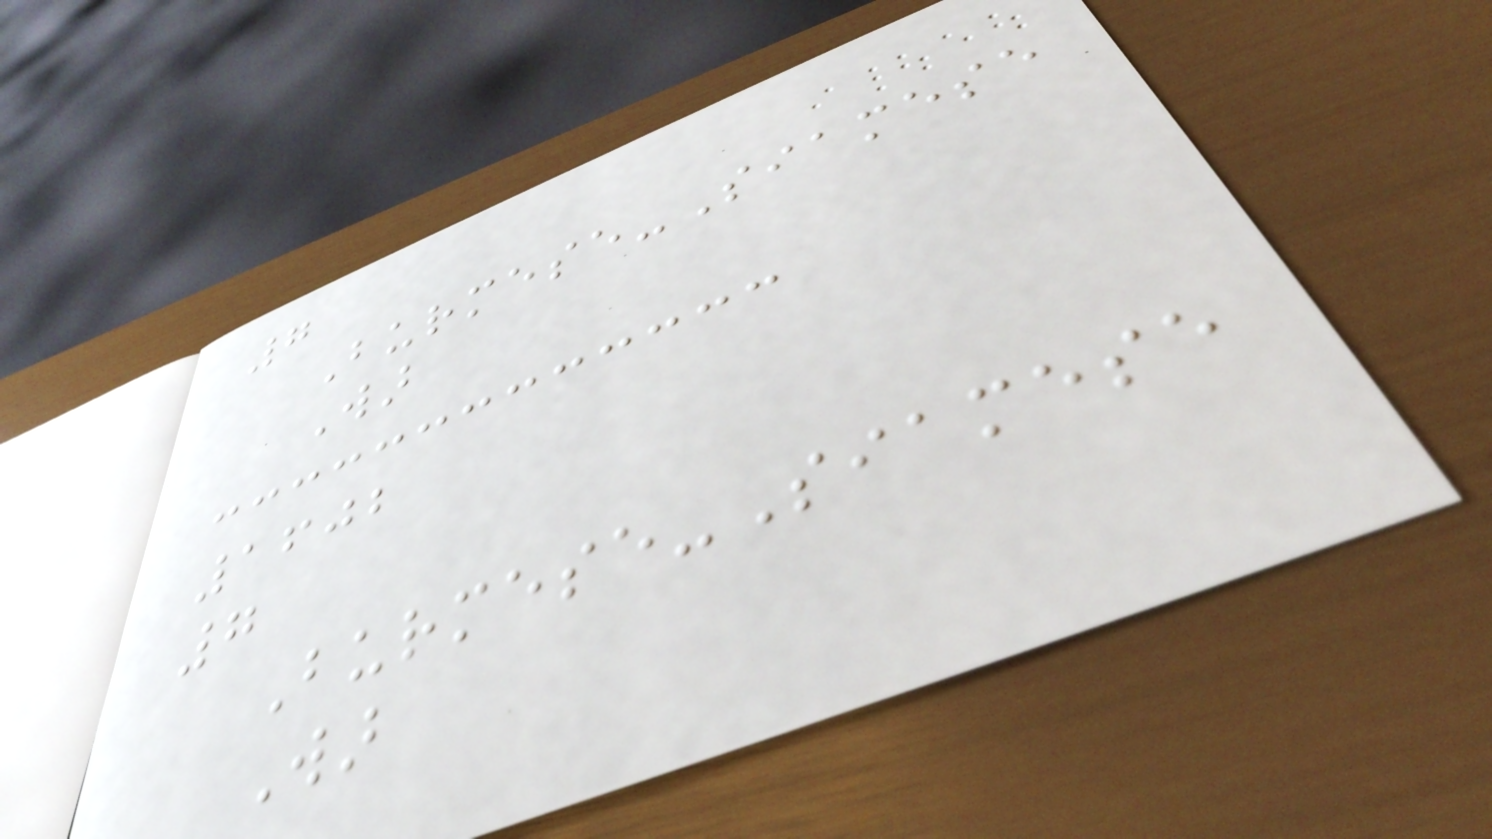7
Burmese-Siamese
War
1602
7
Burmese-Siamese
War
